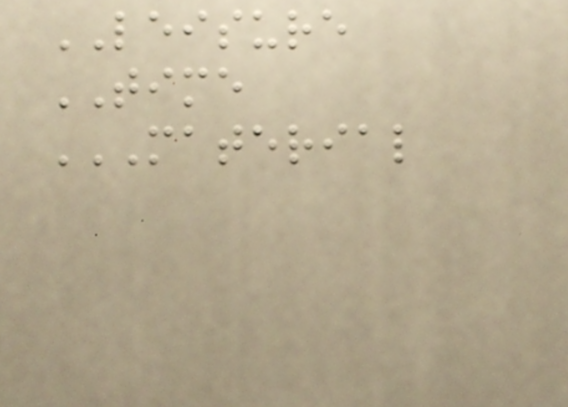LEISURE
TIME
MATERIAL
